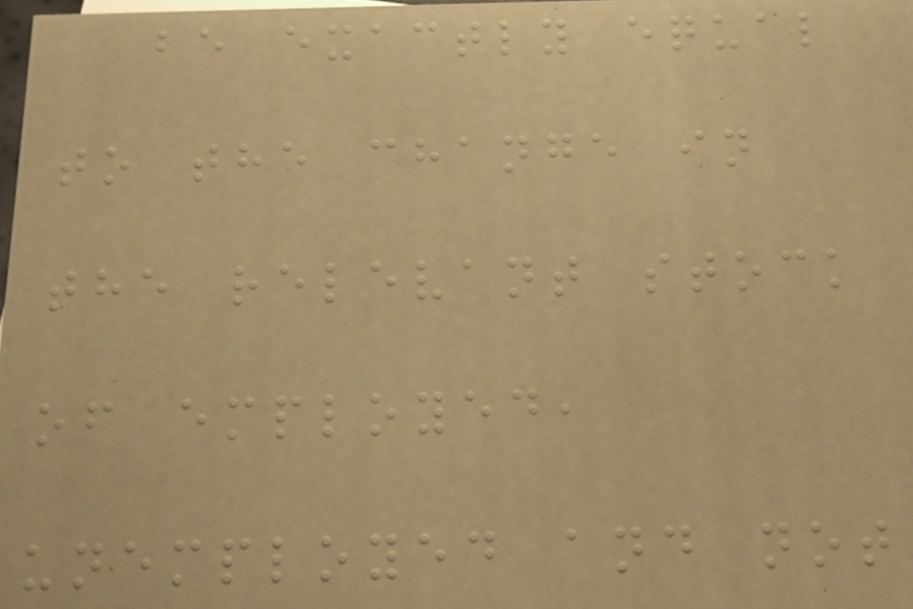be exactly equal
to the change in
the relevant stock
of employed,
unemployed and not
